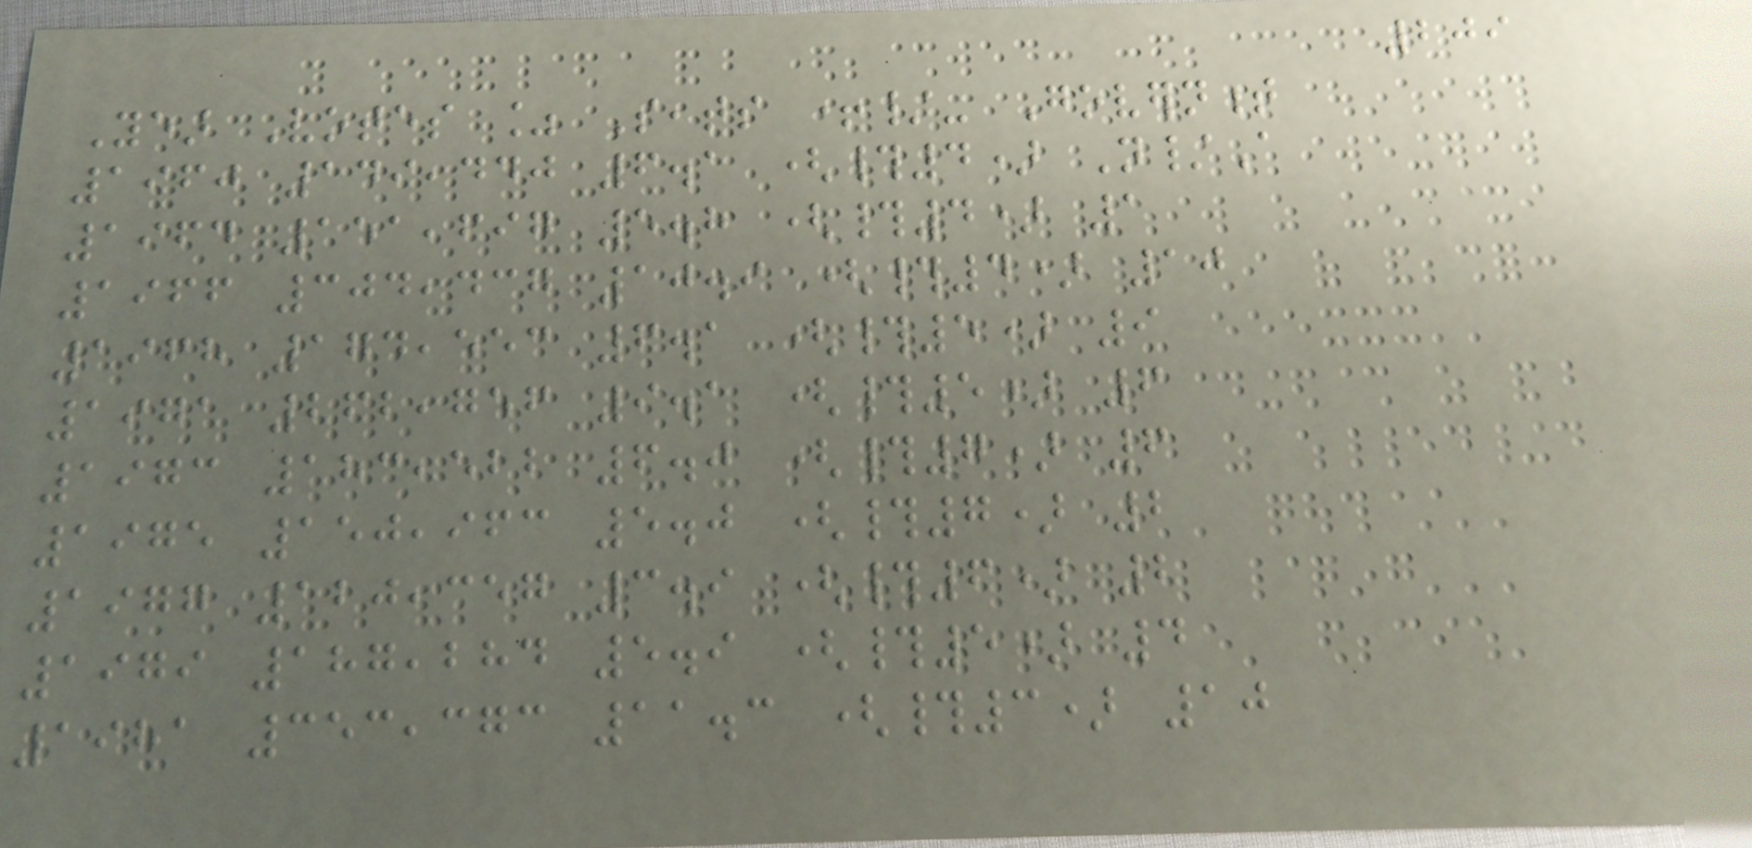209
Year Votes % Seats +/- Government
1960 149,440 6.1 (#4) N/A
1964 151,697 5.8 (#4) 1
1966 304,437 10.9 (#4) 10
1968 174,553 6.1 (#5) 9
1971 262,756 9.1 (#5) 6
1973 183,522 6.0 (#7) 6
1975 150,963 5.0 (#7) 2
1977 120,357 3.9 (#6) 2
1979 187,284 5.9 (#5) 4
1981 353,373 11.3 (#3) 10
